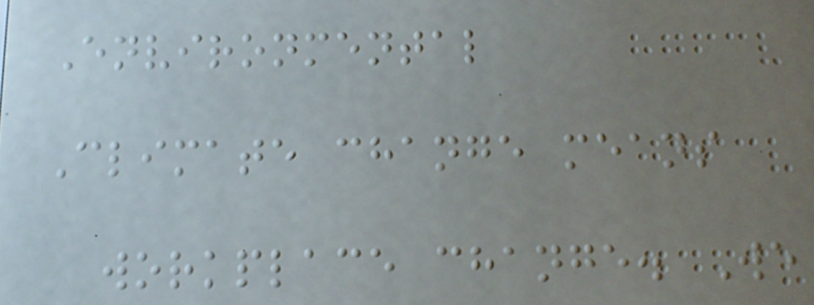Environmental
Climate change means
workplace change. We
